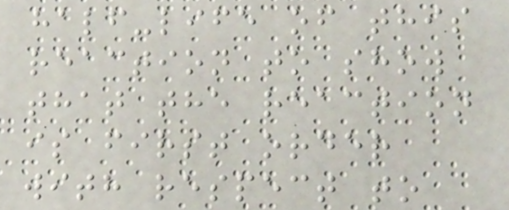half-life of this
reaction to show
that the reaction
is first order
with respect to
